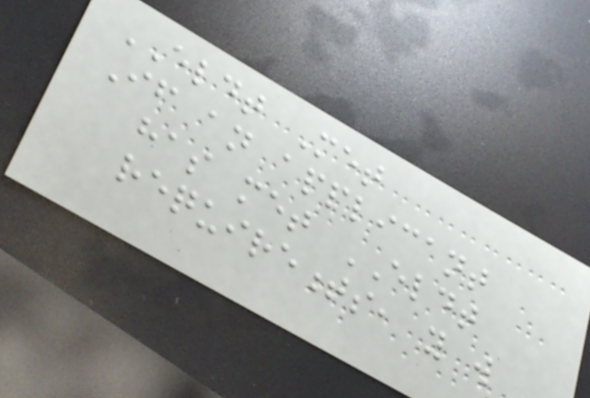ELDT Met
If an applicant
has met ELDT
requirements, you will
